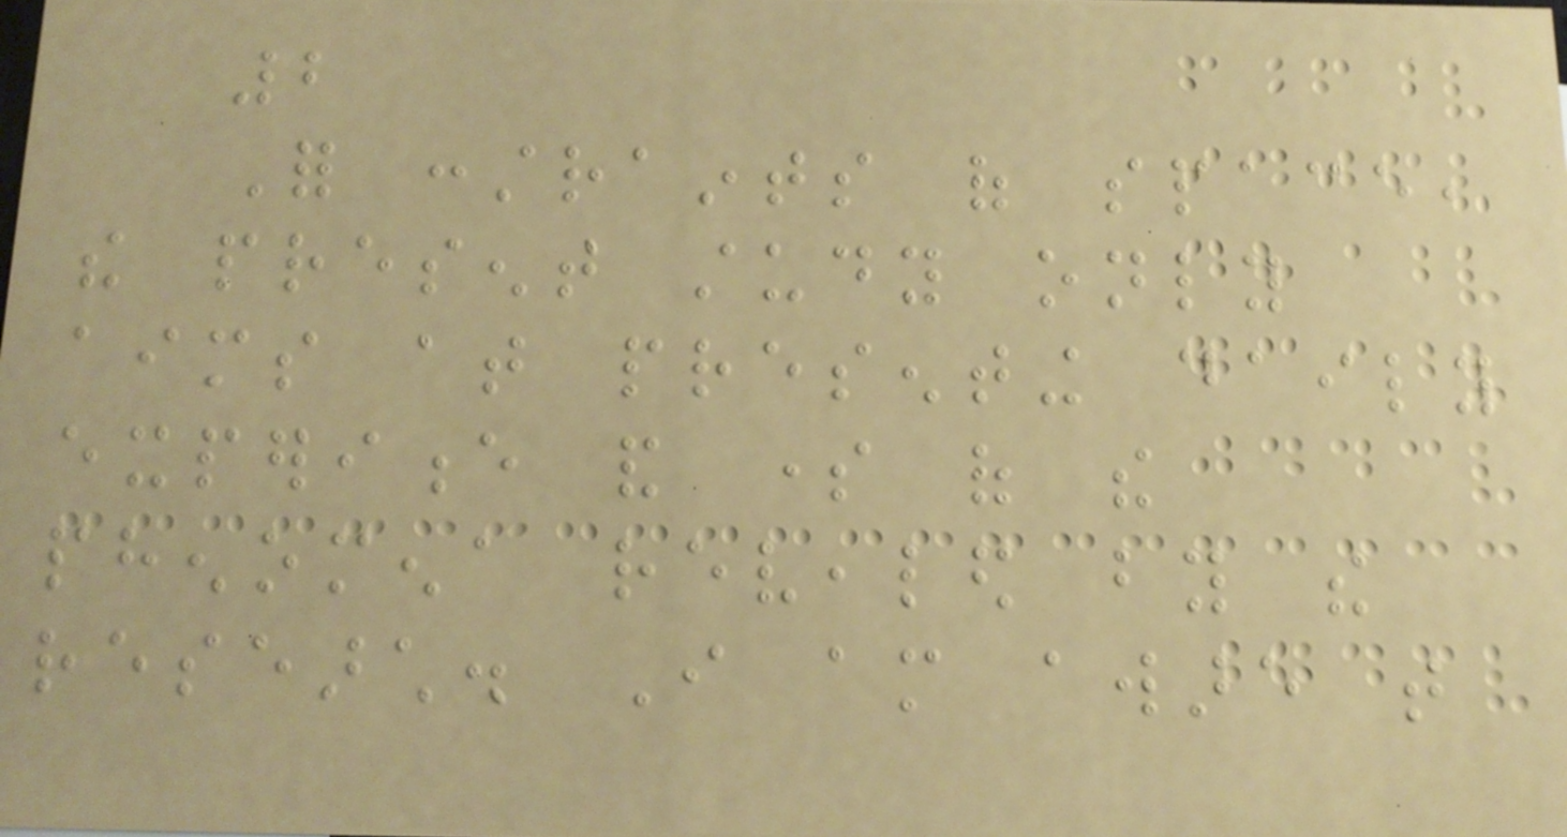2
For constraints of space,
the present study only
aims at presenting daily
experience and some of the
phenomena revealed by the
research. I am aware that
